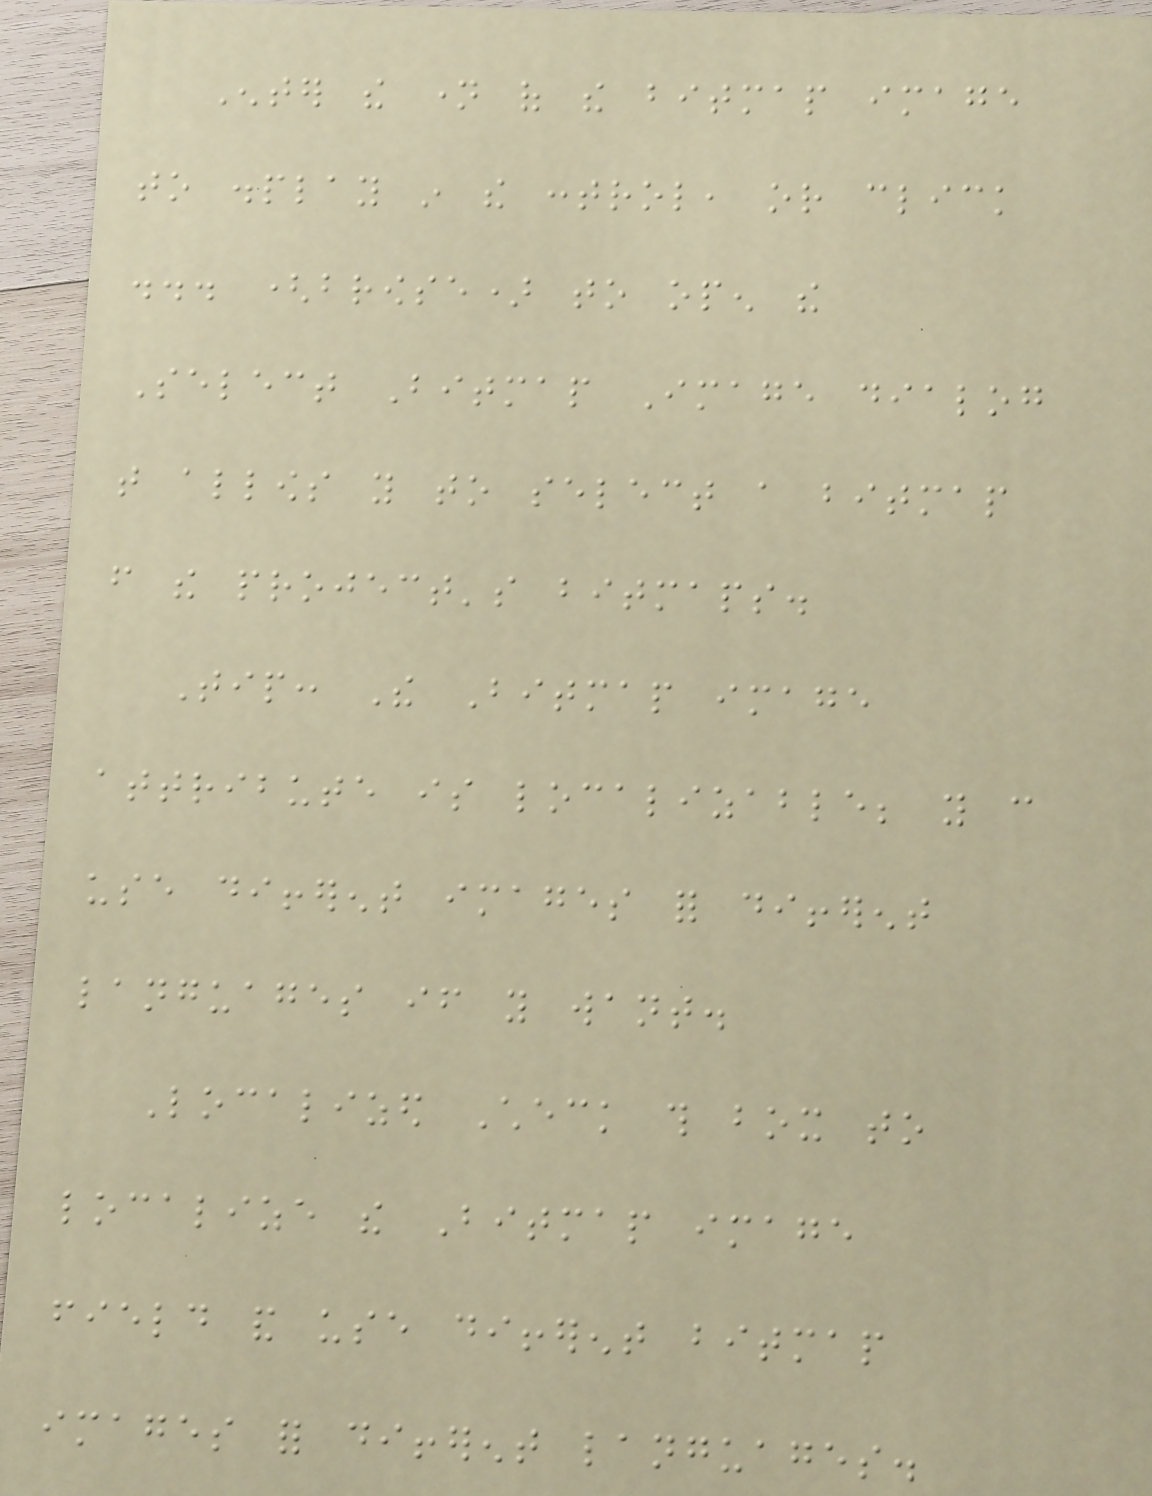Enter the name of the bitmap image
to display in the control, or click
... (browse) to open the
Select Bitmap Image dialog
that allows you to select a bitmap
from the project's bitmaps.
Tip: The Bitmap image
attribute is localizable; you can
use different images for different
languages if you want.
Localized Check this box to
localize the Bitmap image
field and use different bitmap
images for different languages.
